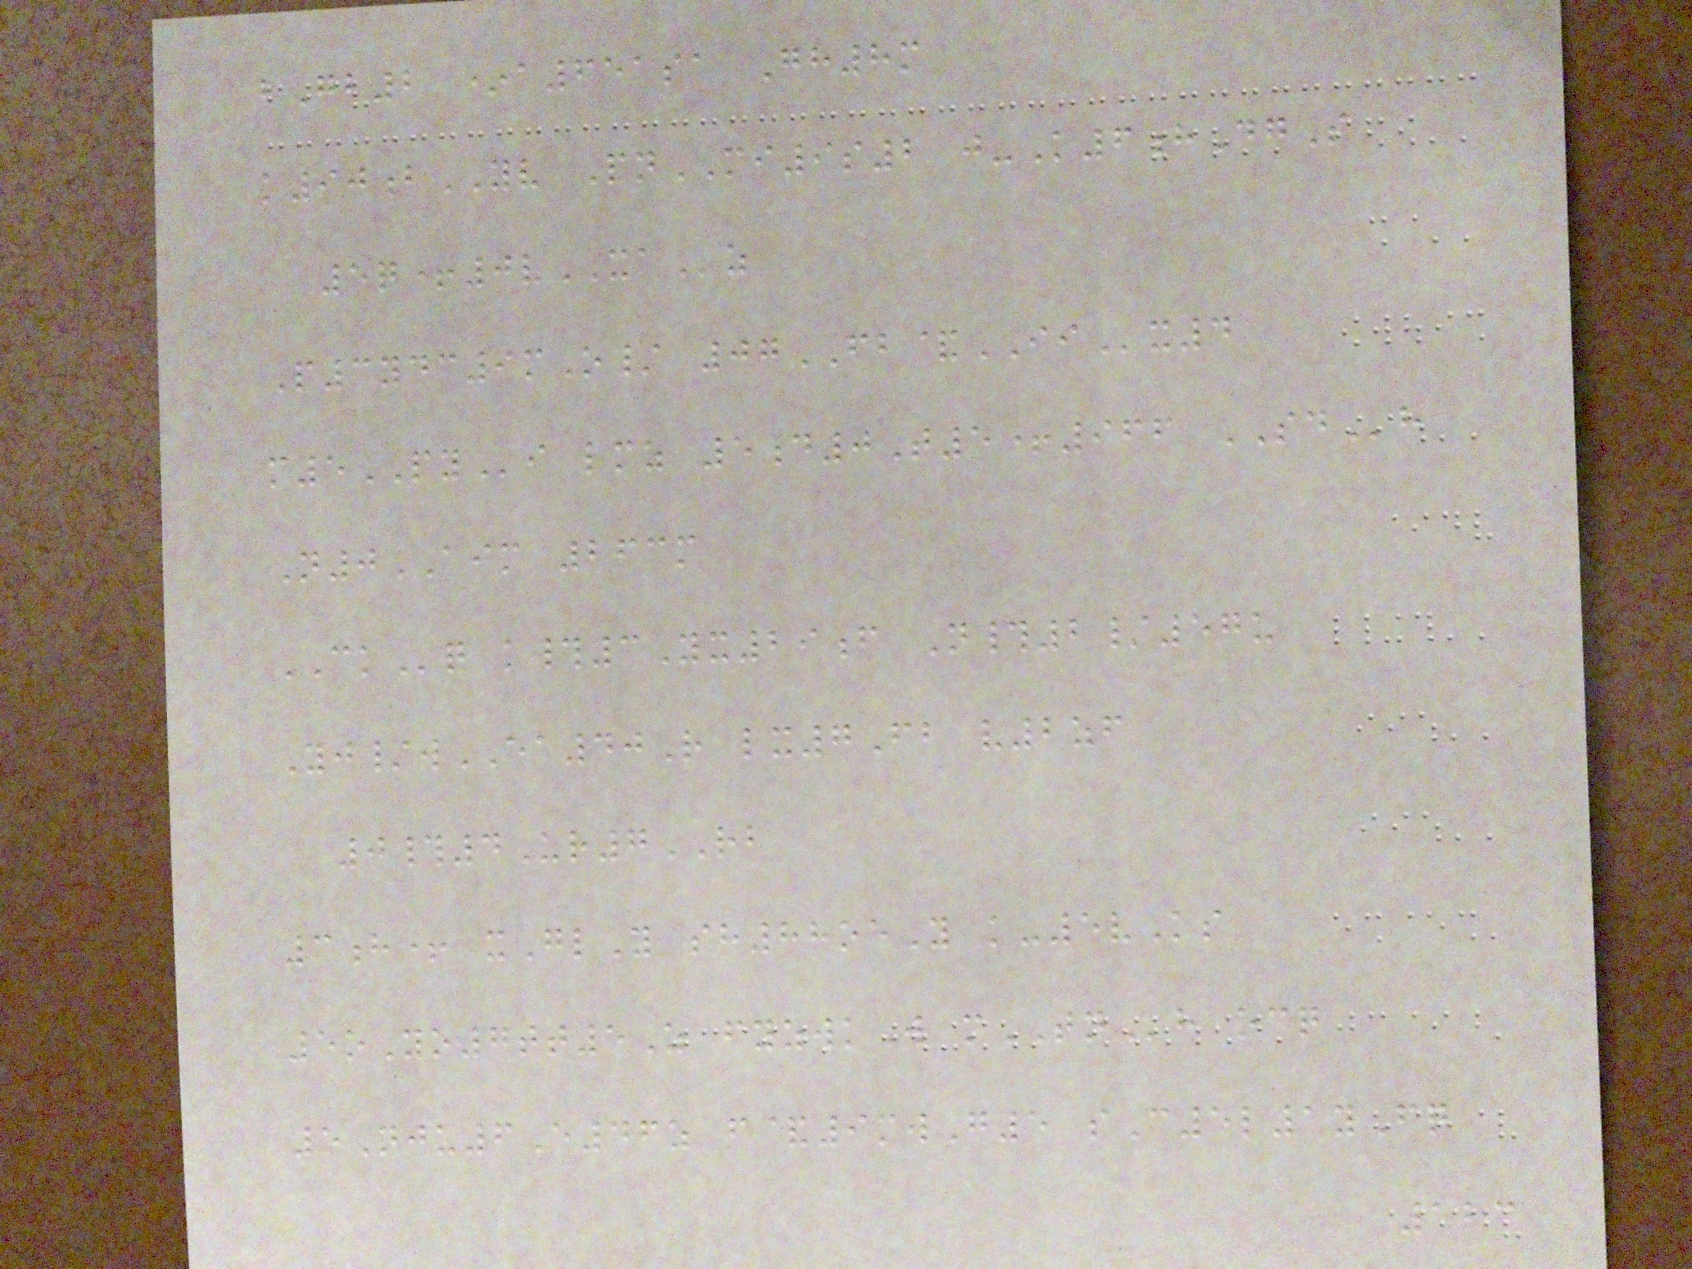bGb2 *a651sa Gh8m
k90bYV PnMI9s2 j-K6hDgS
5q+0vXAz
P3ydc9mO/ 07FB&IIx4
m5PYi lmz 5d0T5+966 SDh
N0AIM 263m
CKq k#3Yx29f N#2/57u
Yj/wEA40R lx7Fb v2zf
0#4Ur7RB
3h+ xGlY sh88oeY k-5vKs
5oYo7tt5Z fyzwkW mTNh ocq
5Nju6E46z f&9mwG5 sC5l1yFq
123
